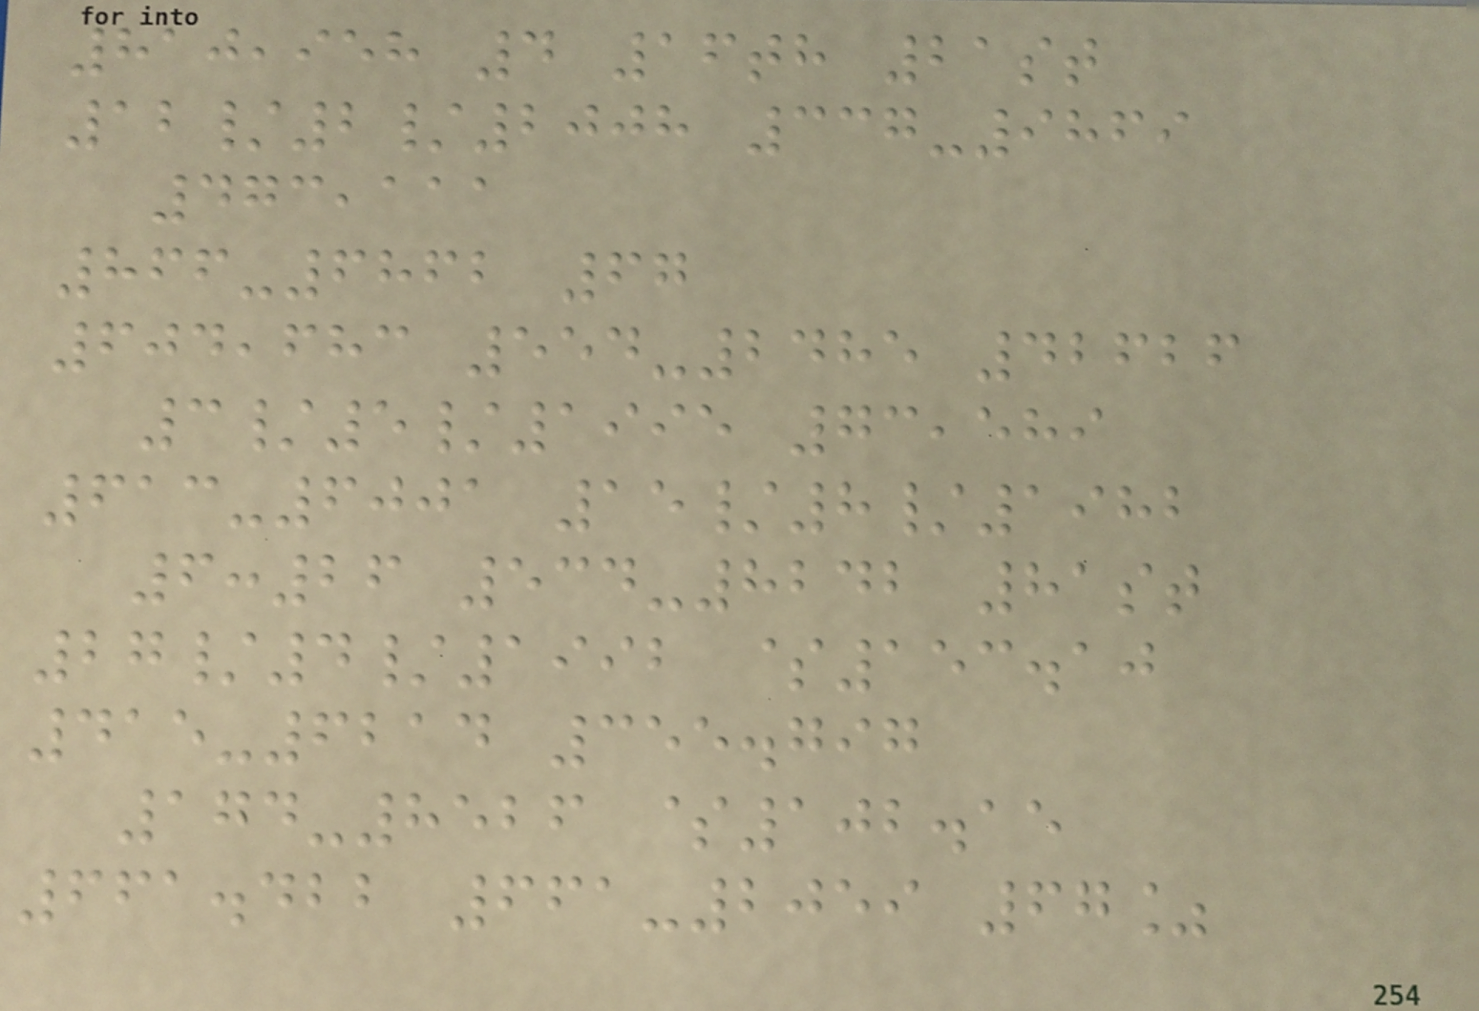810,958 4 16th 21st
12/2/2008 337-9869
473,111
866-6862 67
604,683 554-2485 42626
3/5/1995 73,589
613-6001 15/8/1982
6:26 534-8242 81st
27/4/1992 $153.10
415-6214 355.797
174-8526 $102.15
661.422 661-2059 67%
